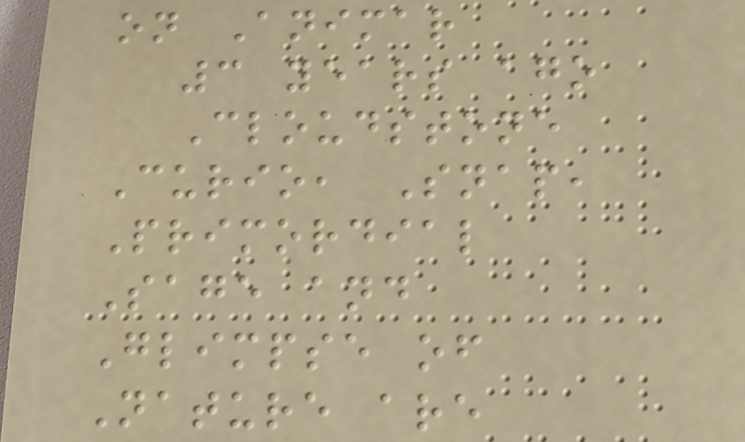on Animar
3 years ago
Cloudstone
Curio, Snap,
Primordial
Sage and
Glimpse of
Nature are
